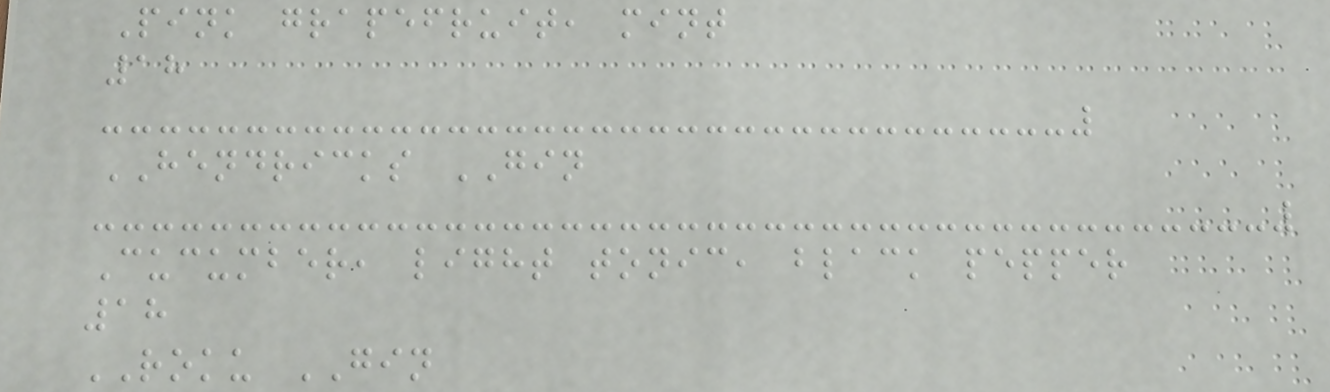Pink grapefruit, mint
18
HENDRICKS GIN
Cucumber, light tonic, black pepper
18
ROKU GIN
